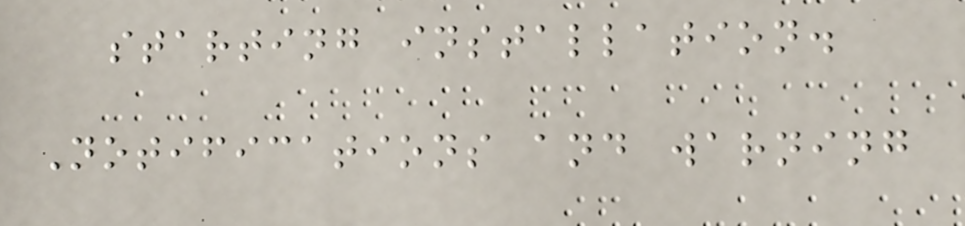starting installation.
Notifications and warning
